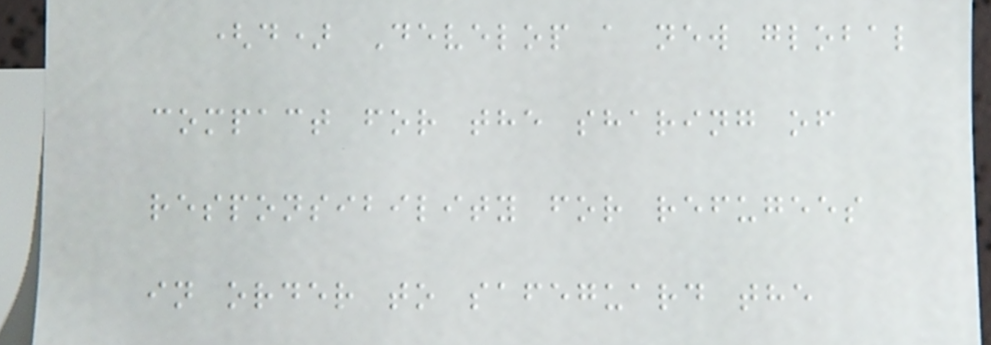(d) Develop a new global
compact for the sharing of
responsibility for refugees
in order to safeguard the
